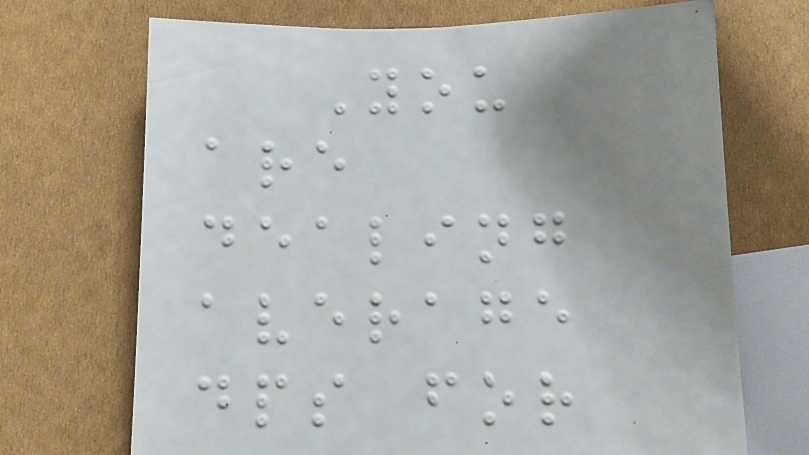You
are
dealing
average
dps for
